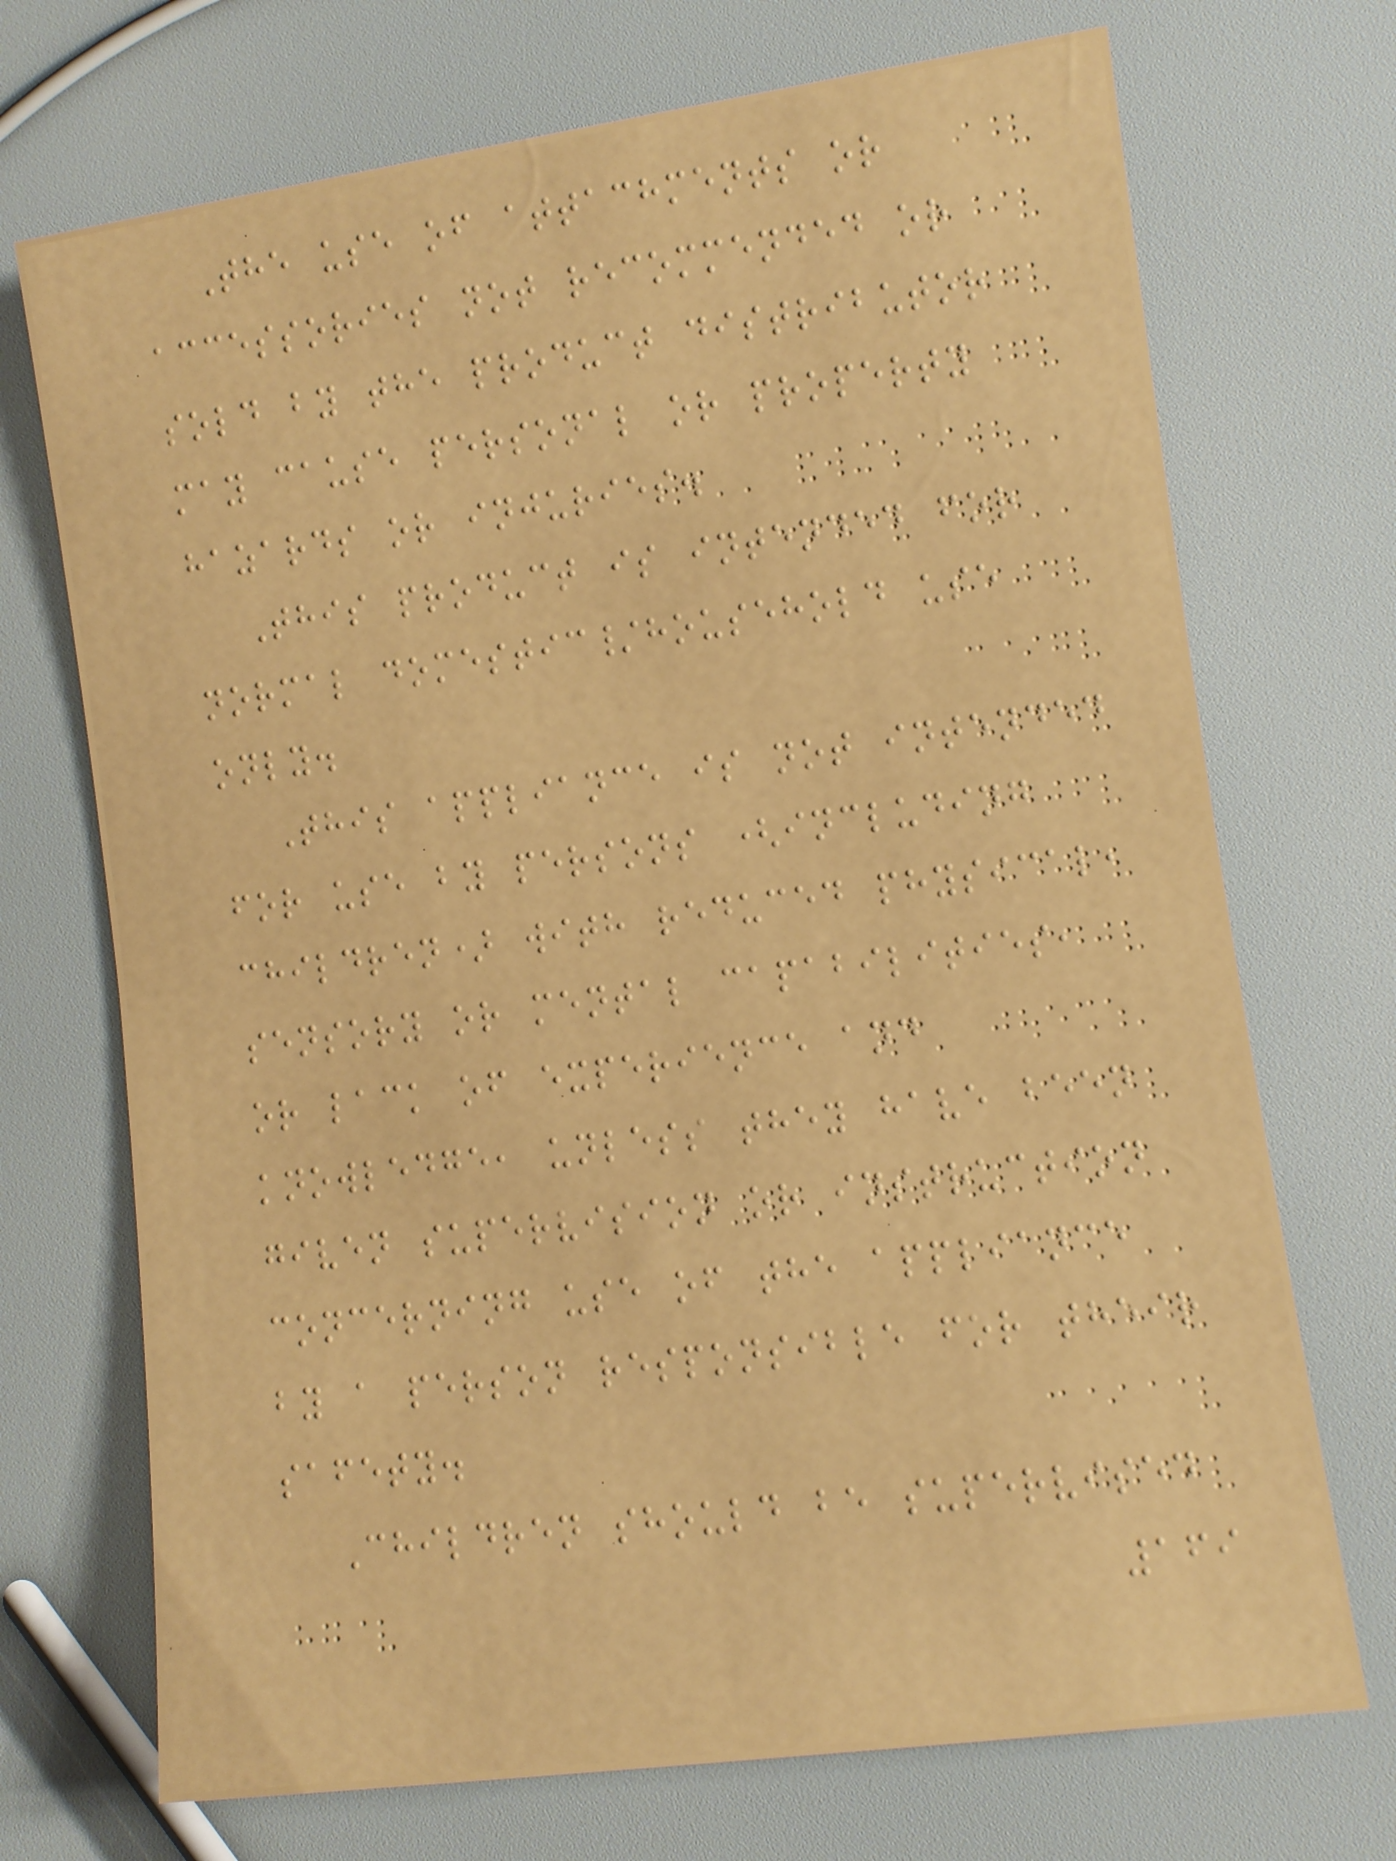The use of attachments or
accessories not recommended or
sold by the product distributor
may cause personal or property
hazards or injuries.
This product is intended for
normal domestic/household use
only.
This appliance is not intended
for use by persons (including
children) with reduced physical,
sensory or mental capabilities,
or lack of experience and
knowledge, unless they have been
given supervision or instruction
concerning use of the appliance
by a person responsible for their
safety.
Children should be supervised
169
